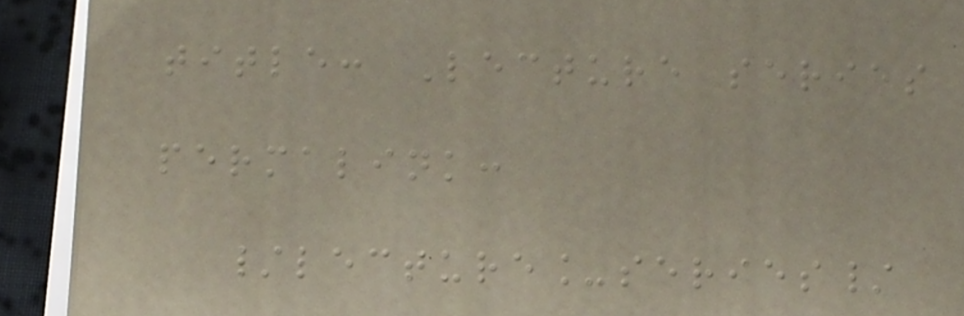title: Lecture series
permalink:
/lecture_series/
